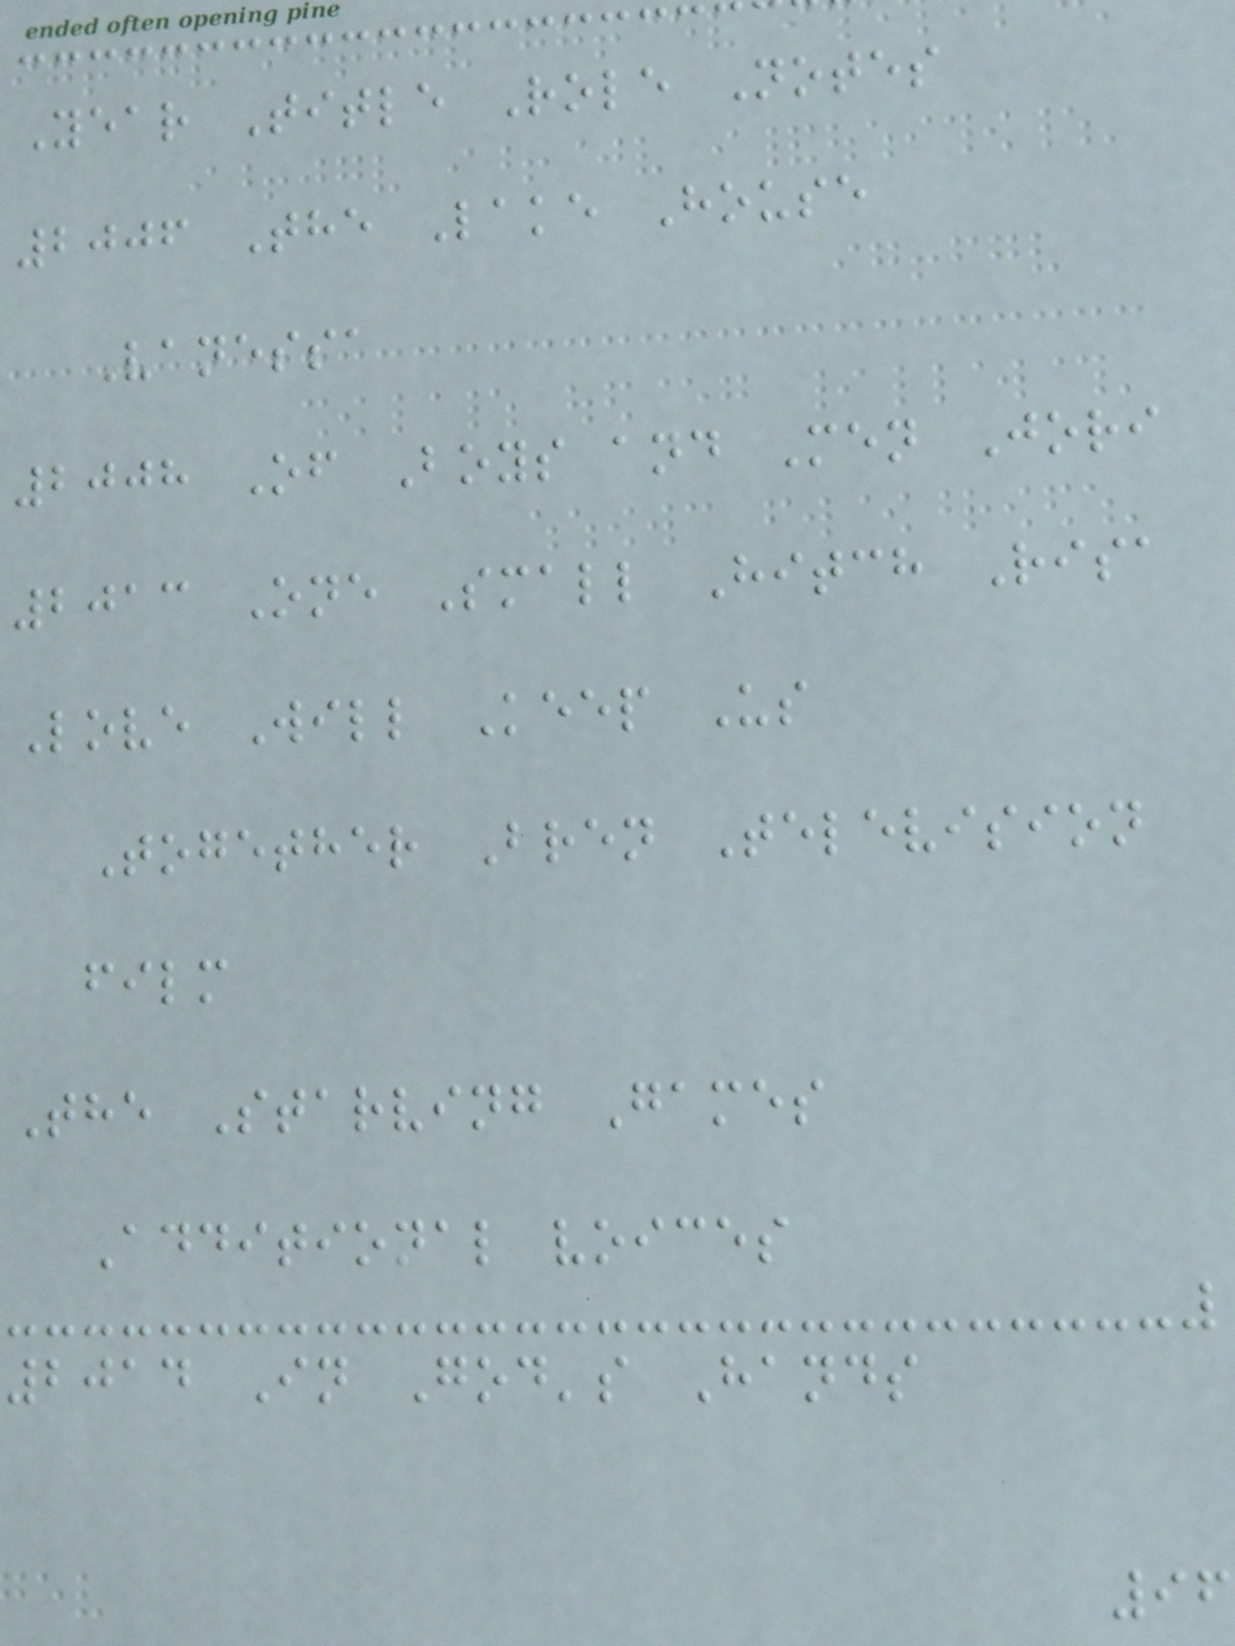Year Title Role Notes
2006 The Lake House
Vanessa
2008 Of Boys and Men Jori
2013 One Small Hitch Risa
Love Will Keep Us
Together Bren Television
film
The Starving Games
Additional voices
2014 In God's Hands
96
